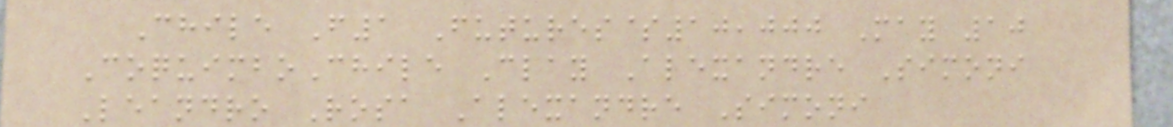Chile F1 Futures$10,000 May 10
CoquimboChile Clay Alexandre Simoni
Leandro Rosa Alexandre Simoni
